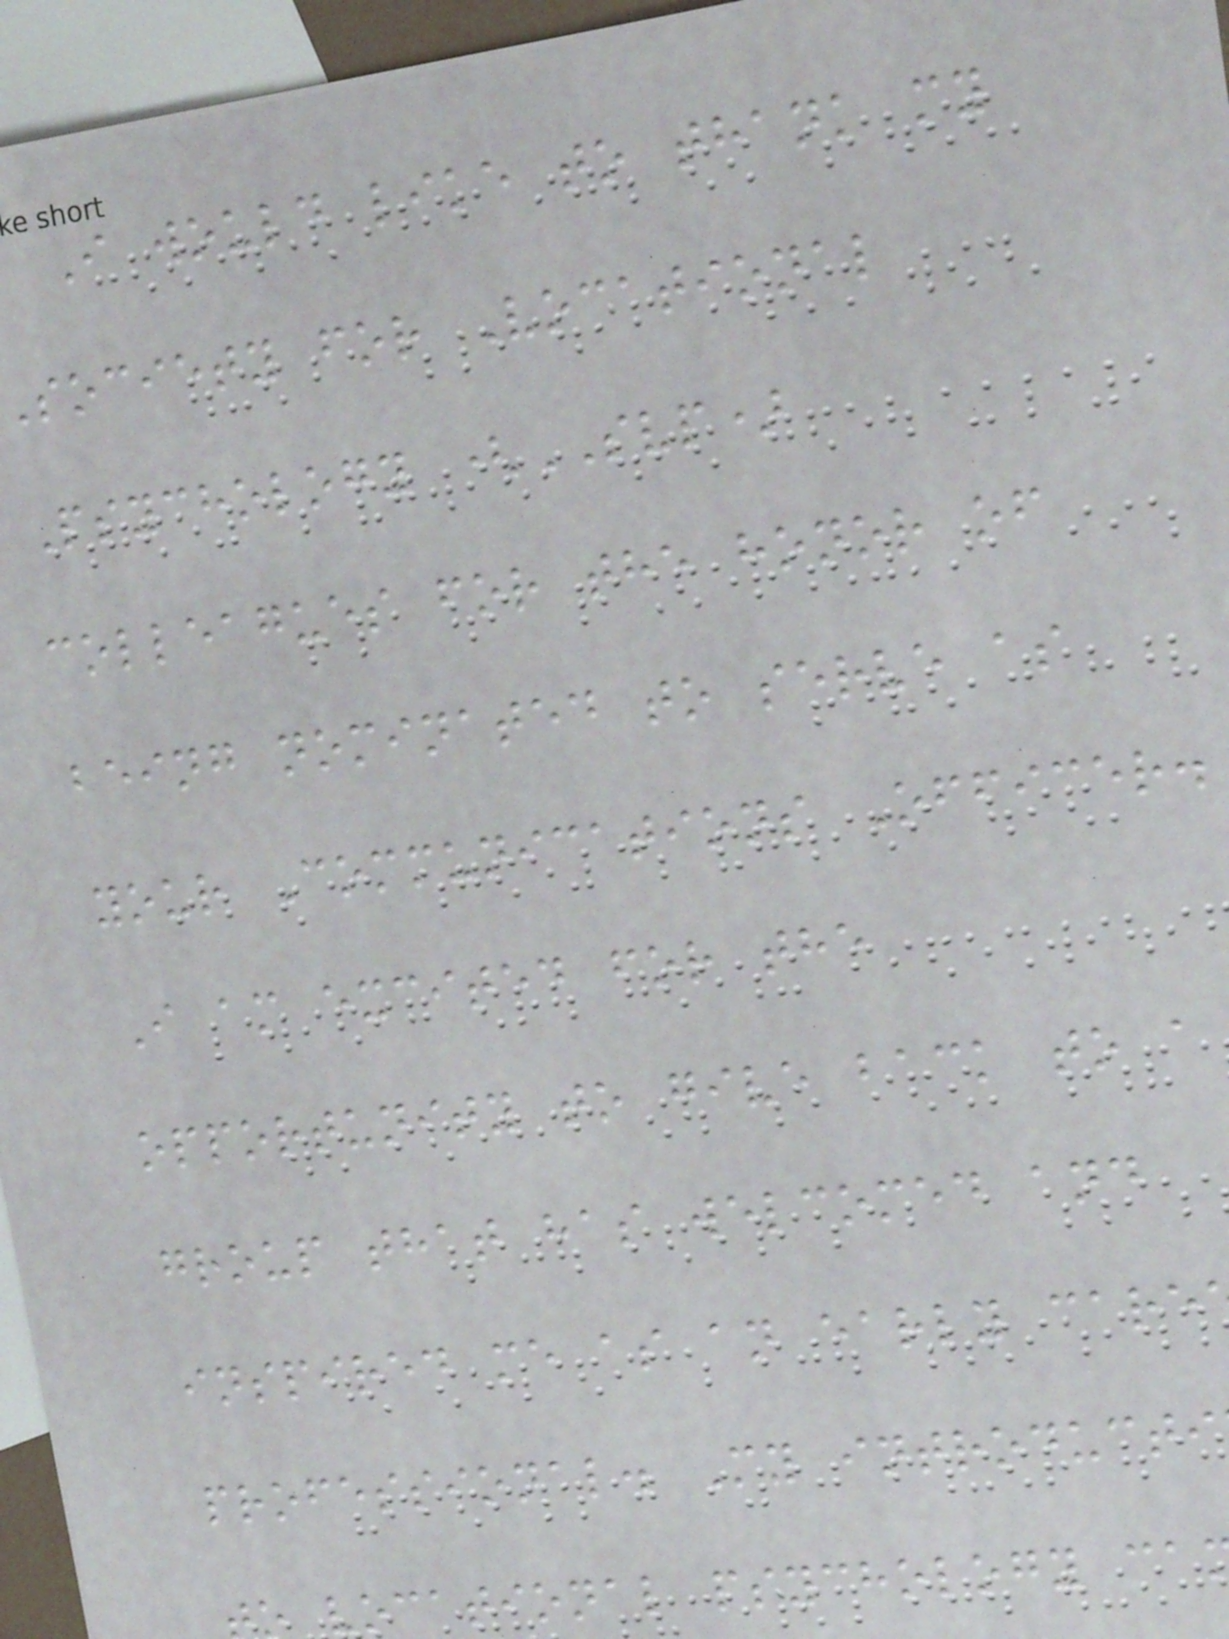I would like to thank my
society for Vocational
Psychology (SVP)
colleagues for the honor of
being nominated to serve as
your Communications Officer.
I am excited for the
opportunity to give back to a
group that has welcomed and
inspired me as an early care
professional. My introducti
vocational psychology ca
